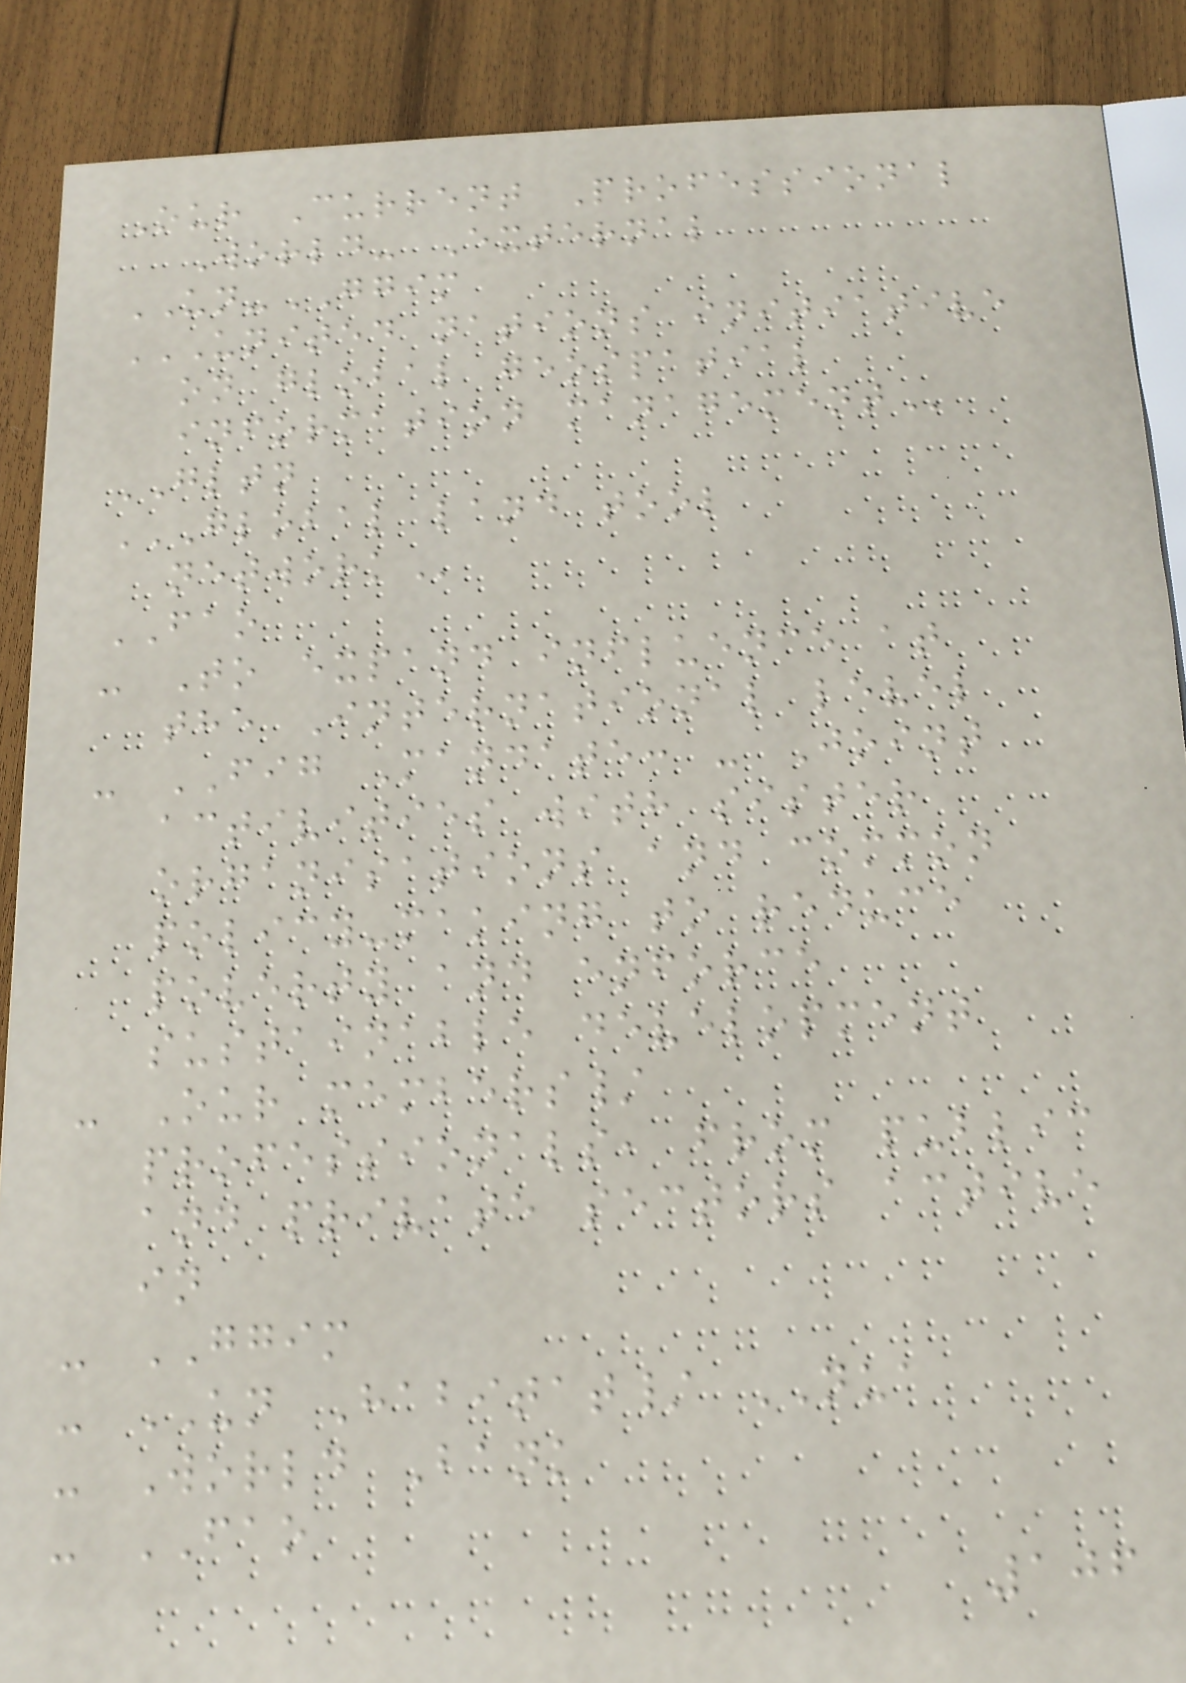Our Current Professional
World- External
UN-GGIM
UNITED NATIONS INITIATIVE
ON GLOBAL GEOSPATIAL
INFORMATION MANAGEMENT
GLTN
GLOBAL LAND TOOL
NETWORK
FAO
- To expand influence at
the International level
- FIG Mandate: - Joint
activities with sister
organisations and common
policy-making to reduce
poverty and enforce
sustainable development
- Our members/
professionals, from public
and private sectors active
in
- GGIM
- UN Habitat/ NUA
- World Bank
- FAO
106
